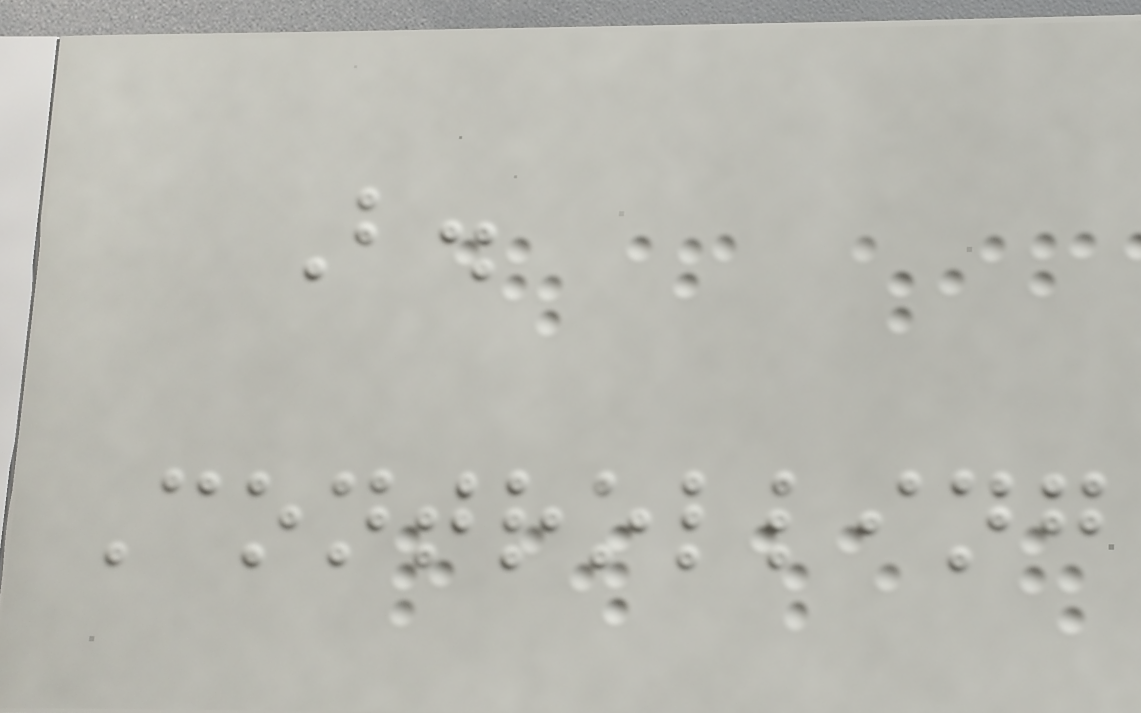B.
Controlling
